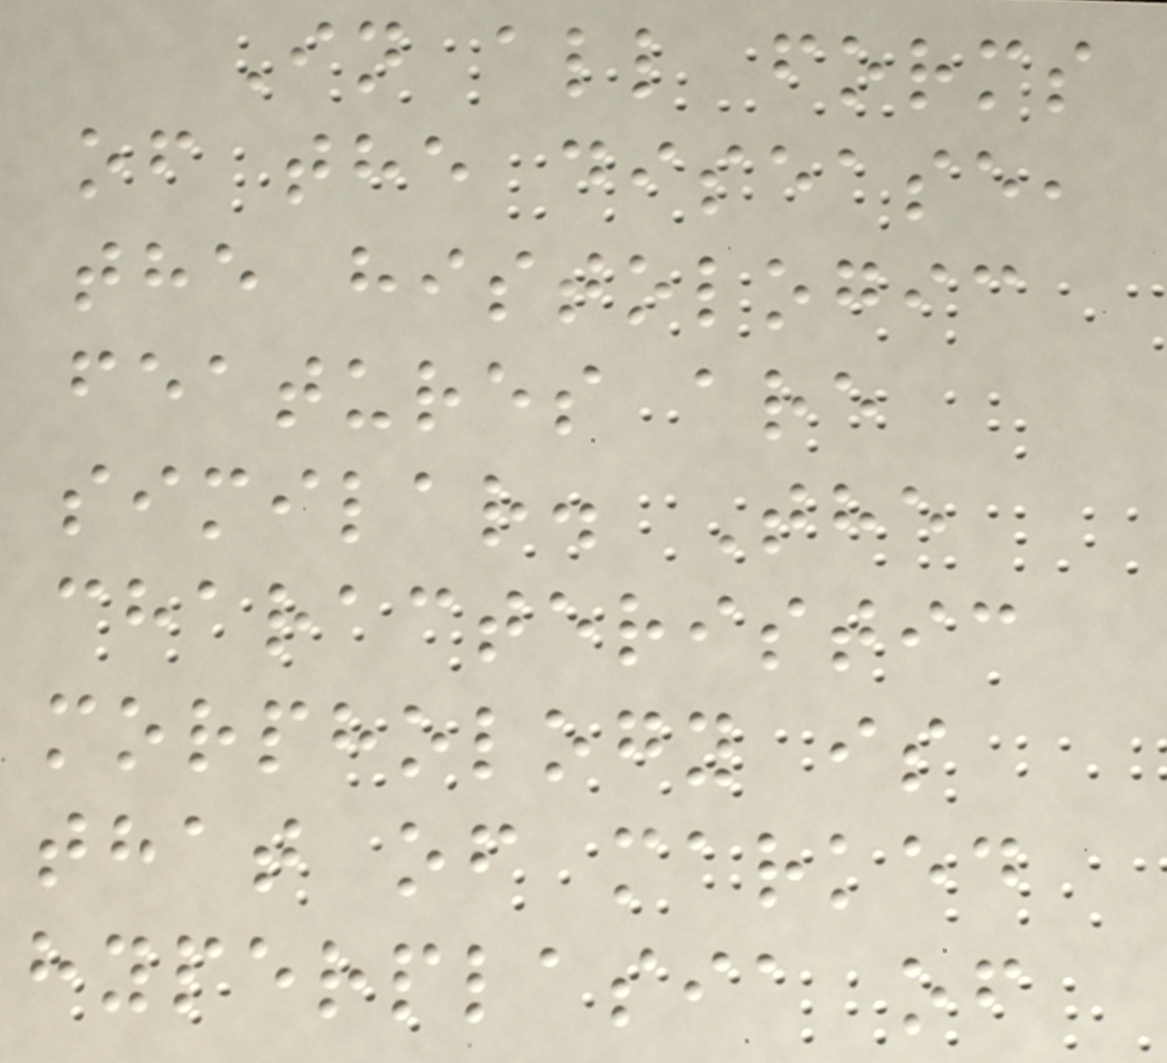In all forms
of the disease,
the histologic
features are
similar. The
characteristic
morphology is
that of marked
hyperplasia of
